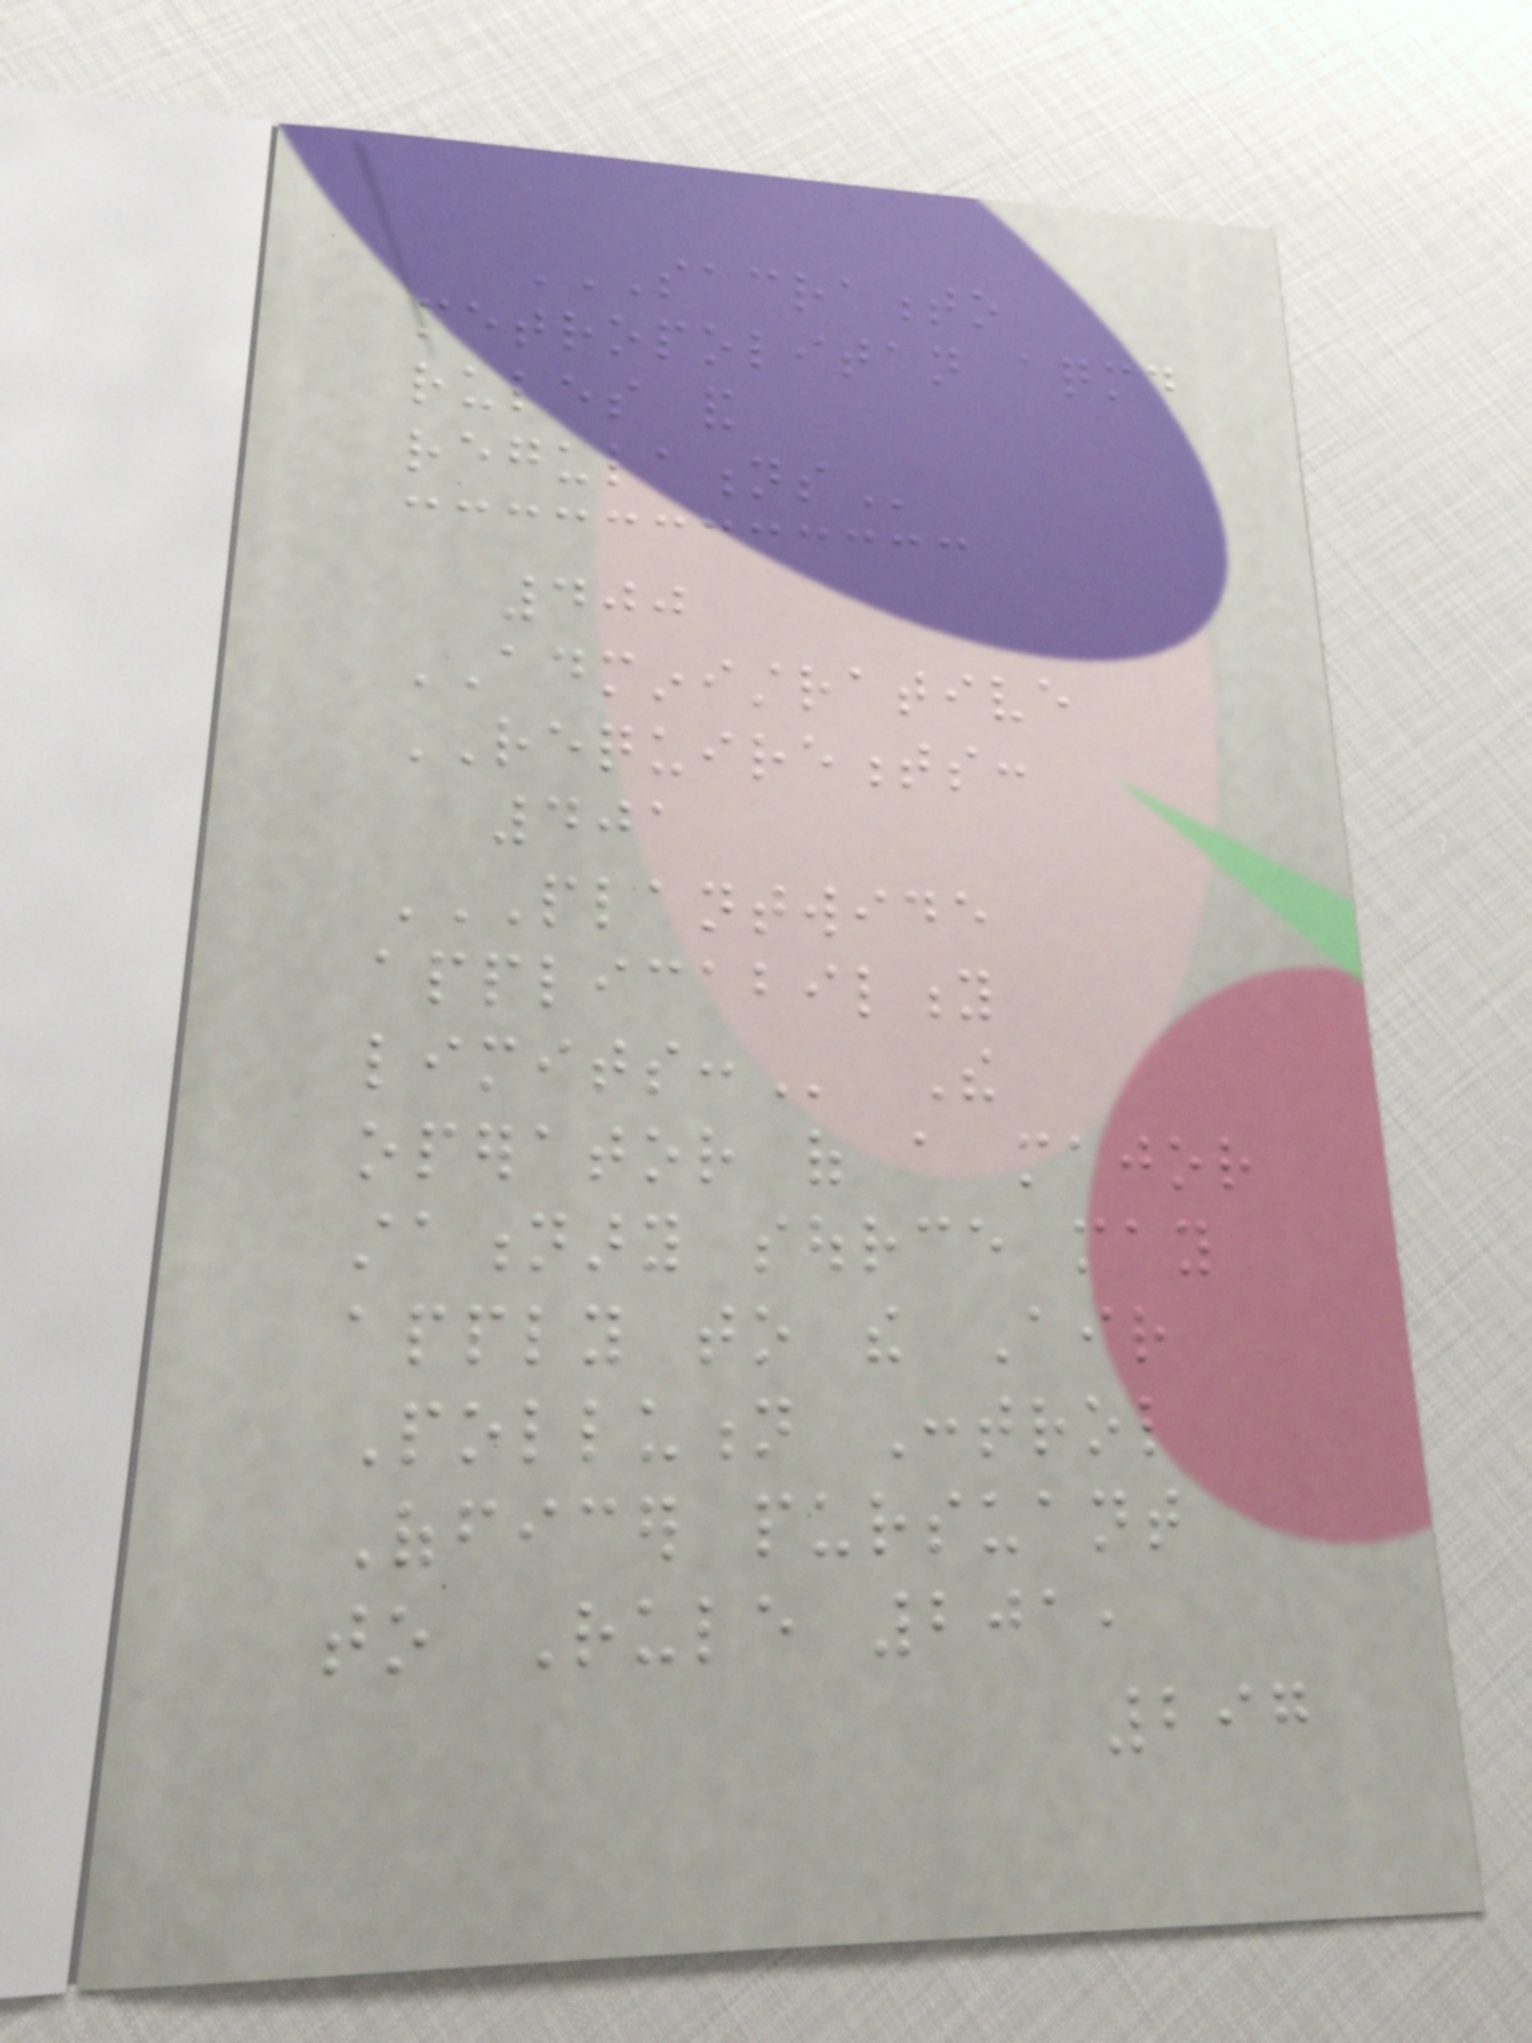SACRAMENTO
METROPOLITAN AQMD
RULES AND
REGULATIONS
400
ADMINISTRATIVE
REQUIREMENTS:
401
PLANTWIDE
APPLICABILITY
LIMITS: The
operator of a major
stationary source may
apply to the Air
Pollution Control
Officer pursuant
to Rule 201,
297
